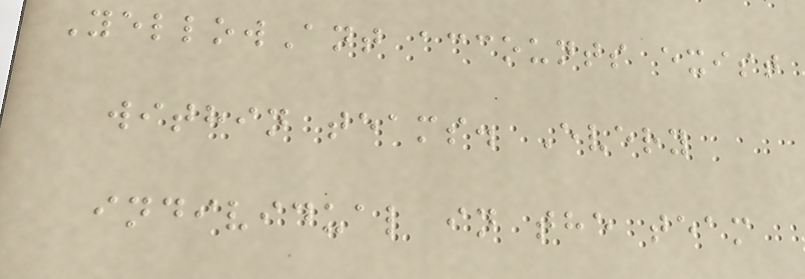YellowAnt accounts exist
within teams. Every
individual in the team
